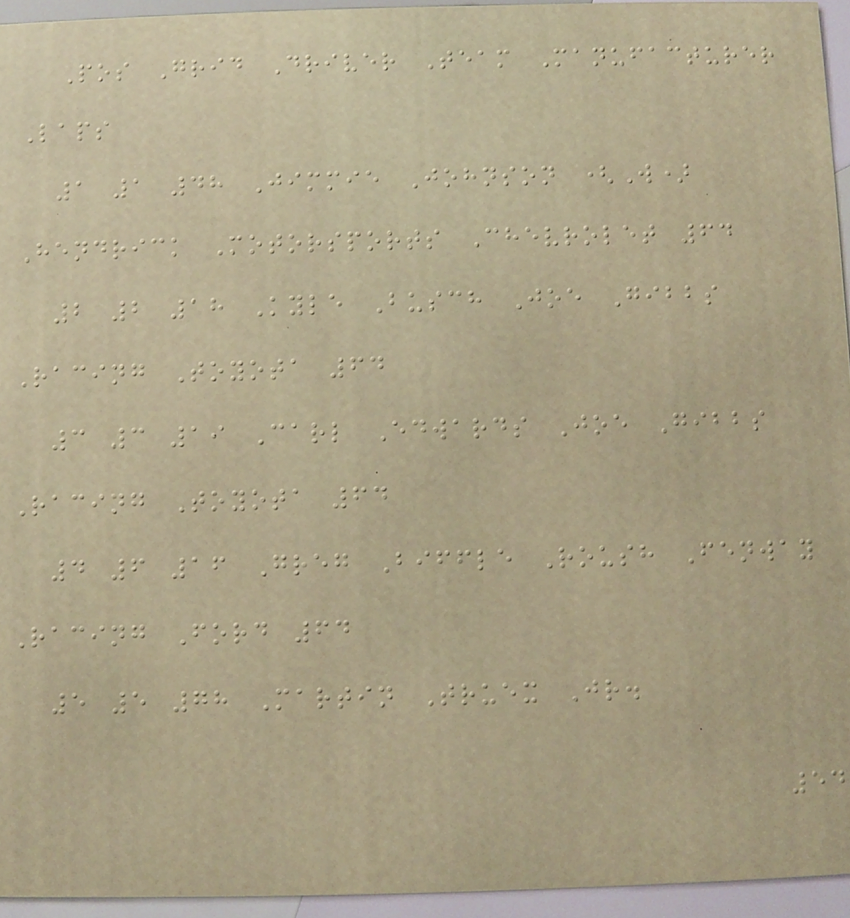Pos Grid Driver Team Manufacturer
Laps
1 1 48 Jimmie Johnson (W)
Hendrick Motorsports Chevrolet 64
2 2 18 Kyle Busch Joe Gibbs
Racing Toyota 64
3 3 19 Carl Edwards Joe Gibbs
Racing Toyota 64
4 6 16 Greg Biffle Roush Fenway
Racing Ford 64
5 5 78 Martin Truex Jr.
54
